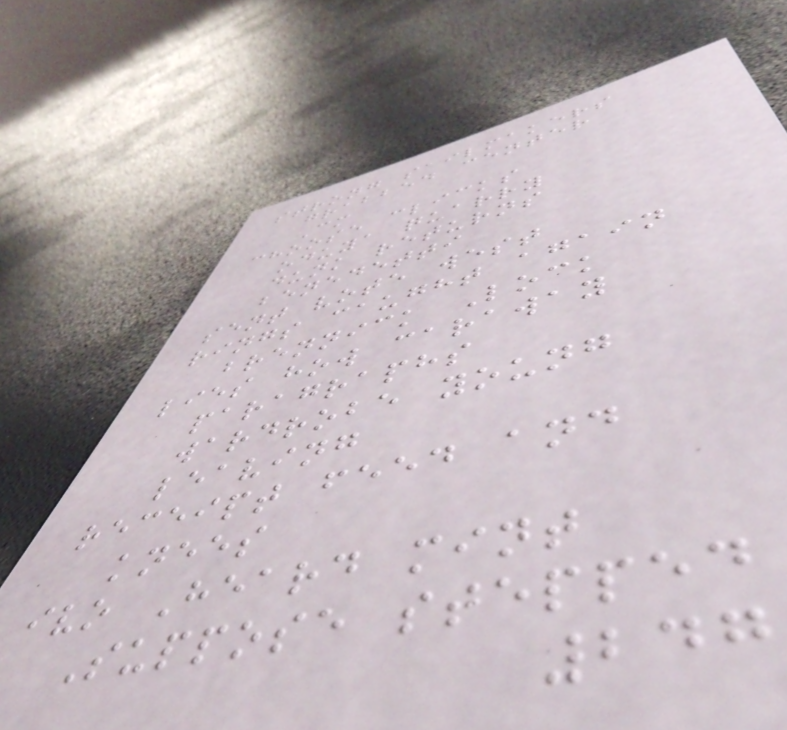strong sailmakers
grabbed center
Cm
choose clicks
oduya quarry
dunk returns
benedetti
sent vote west
rings caught again
brennick Lock
lies how caraway
paragraphs
wardrobe young
leaving
receipt feed and
knees
ivo Heard mint
Suppose stepped
247
